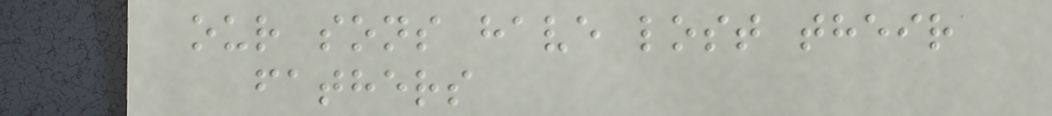our sons have lost their
fathers
